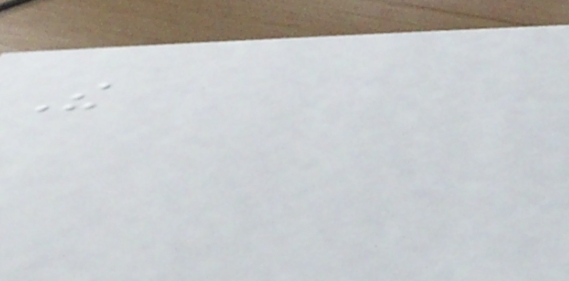The
